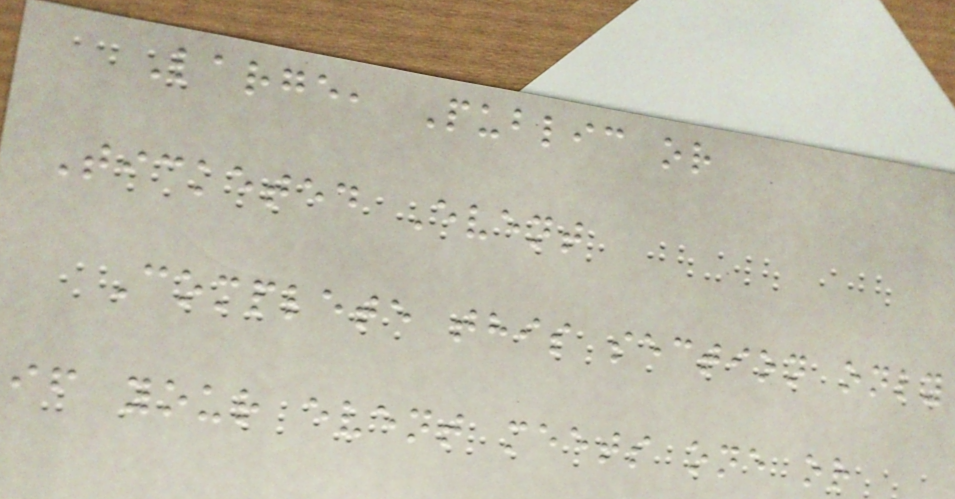Large, Public or
Ticketed Event
Complete this section only
if your event meets one or
